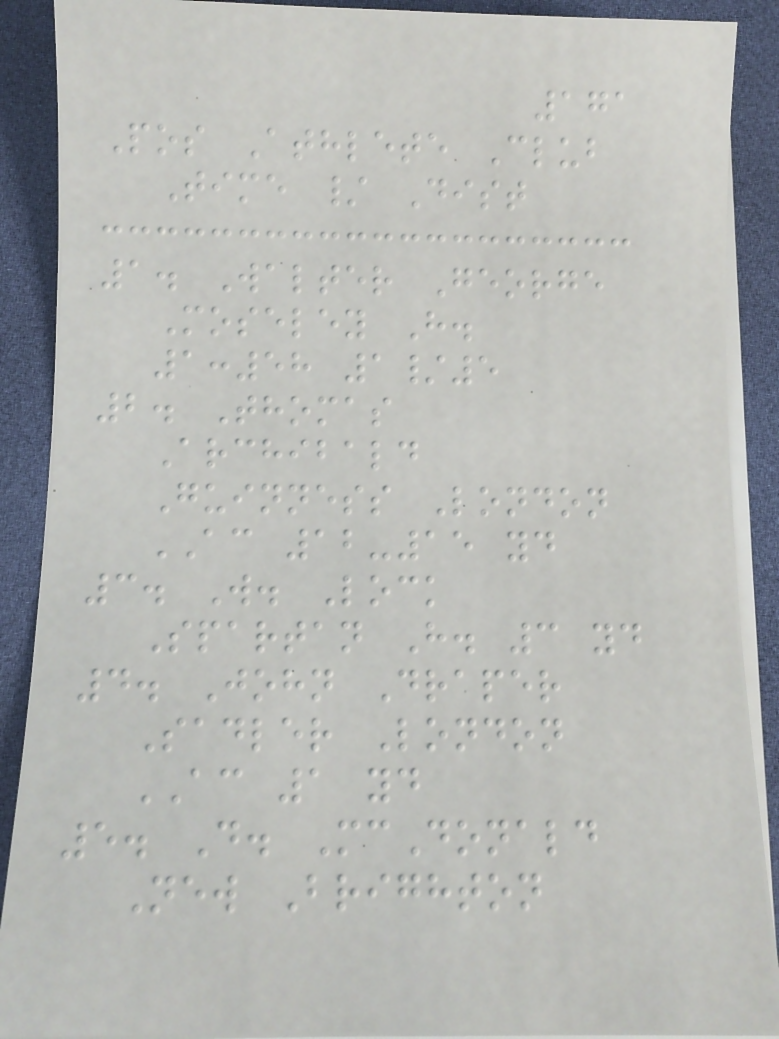171
Pos Athlete Club
Time / Dist
1. Walter George
Moseley H.
1:58 1/5
2. Thomas
Archibald
Guinness London
AC 12-15 yd
3. W. Lock
Spartan H. 3 yd
4. John Draper
Sadler London
AC 1 yd
5. D. McDonald
New Brighton
